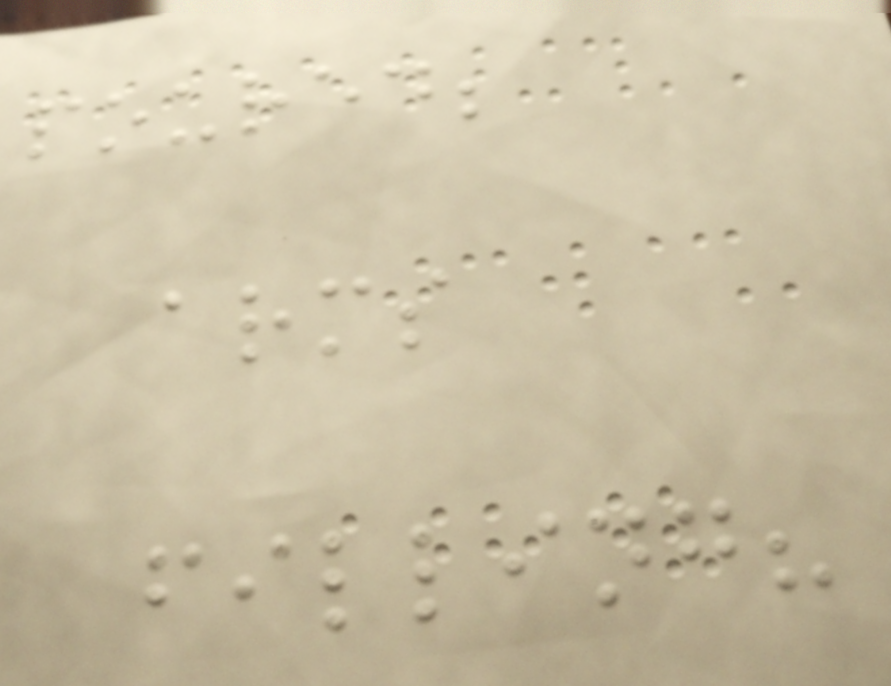poured;
arms
filling?
